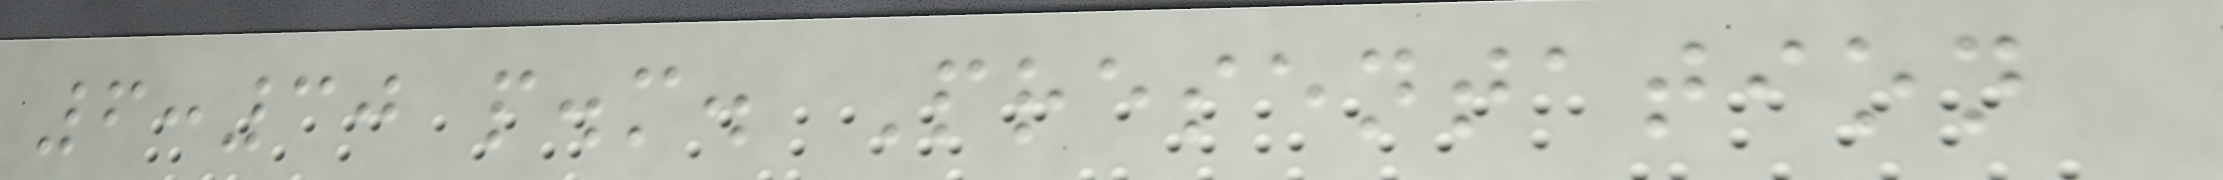6:30 p.m. Presentation
